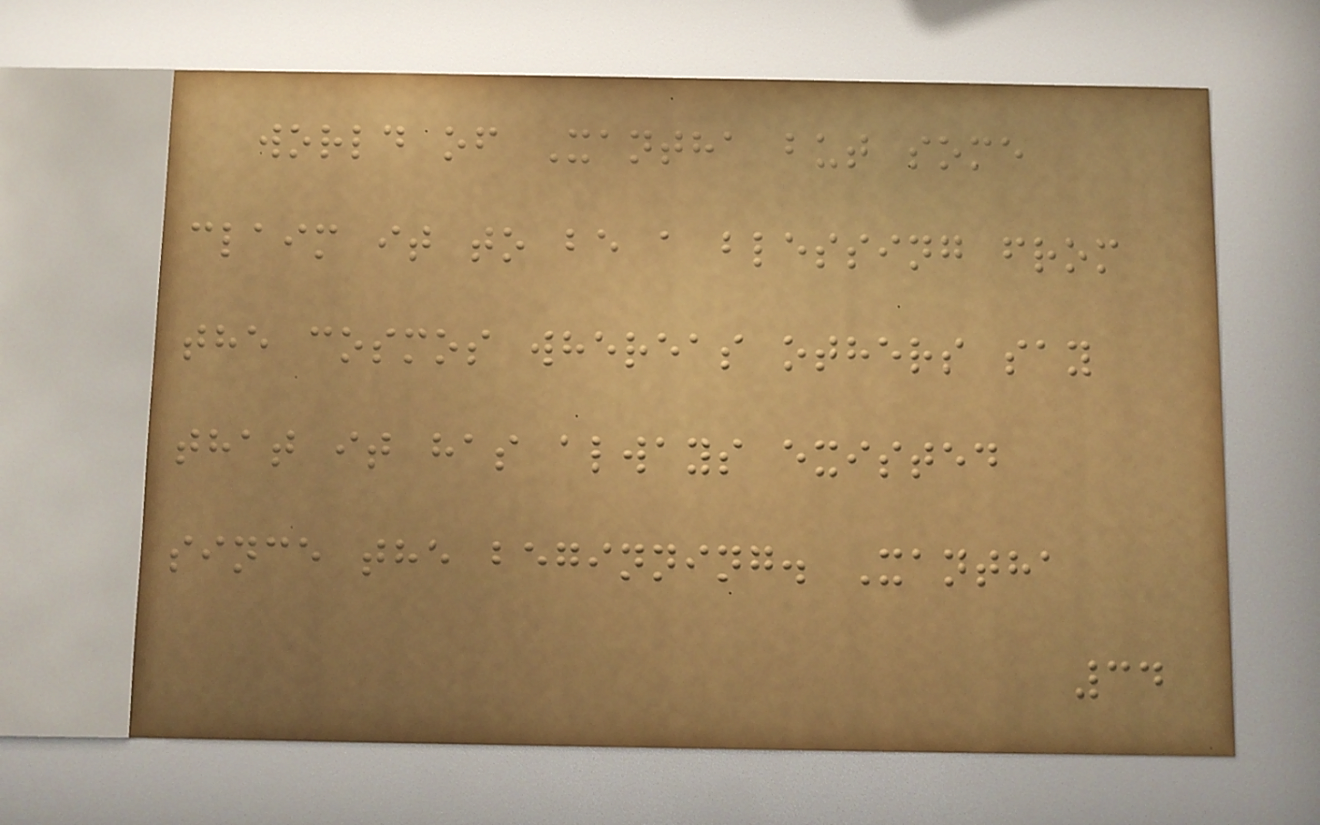world of Xantha but some
claim it to be a blessing from
the cosmos whereas others say
that it has always existed
since the beginning. Xantha
34
